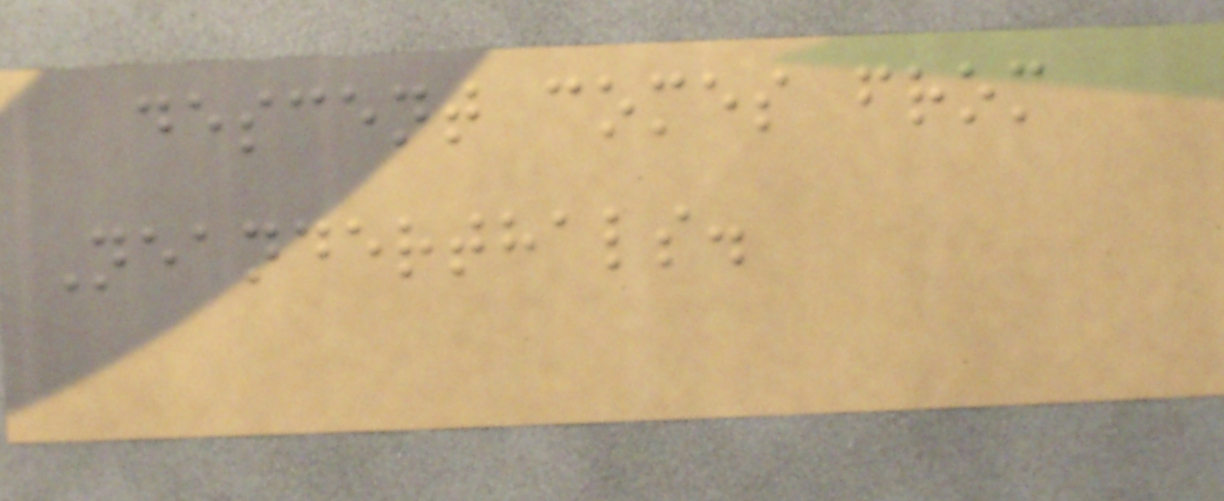descent comes from
Neanderthals.
